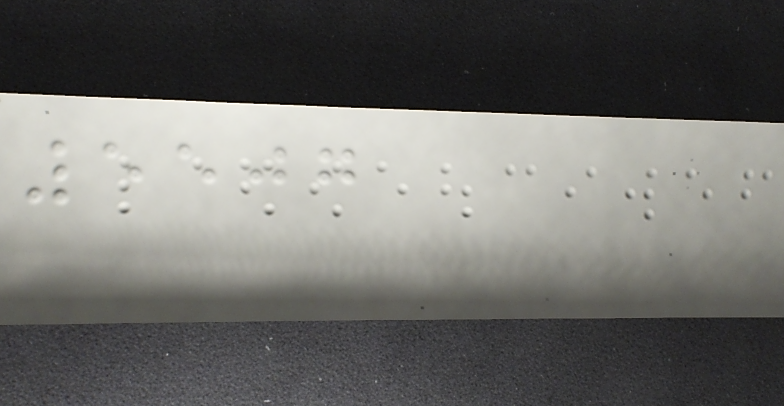5507
